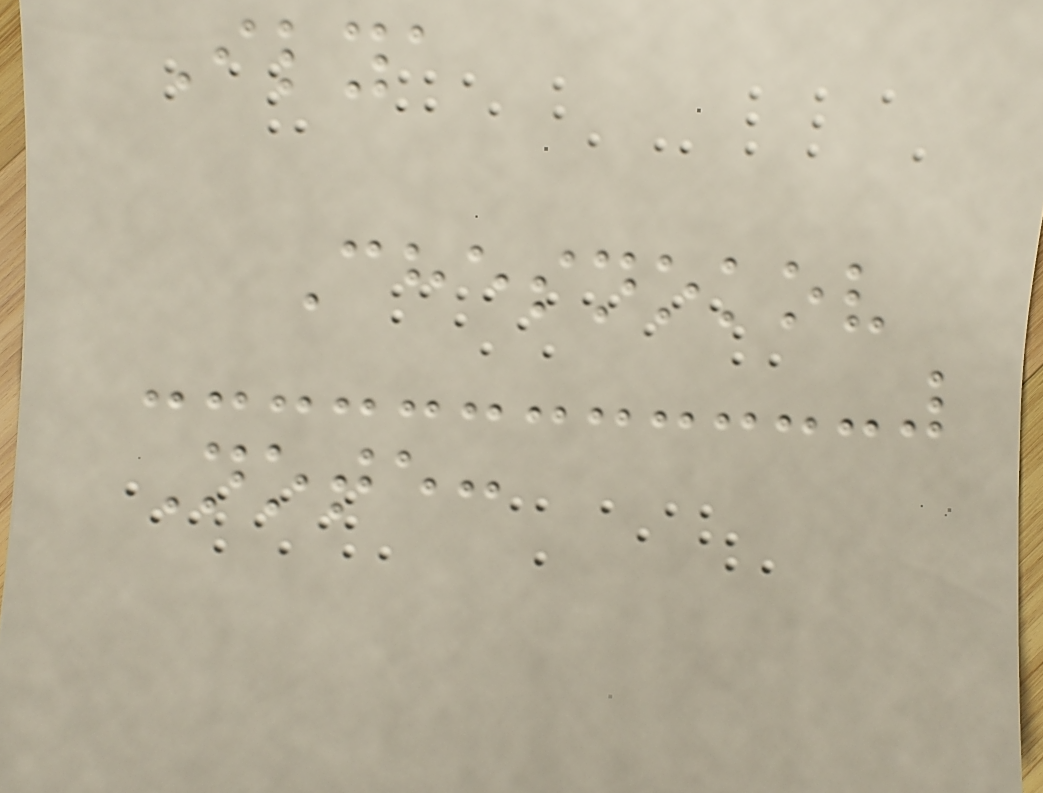Ilya
Chesnokov
Note:
